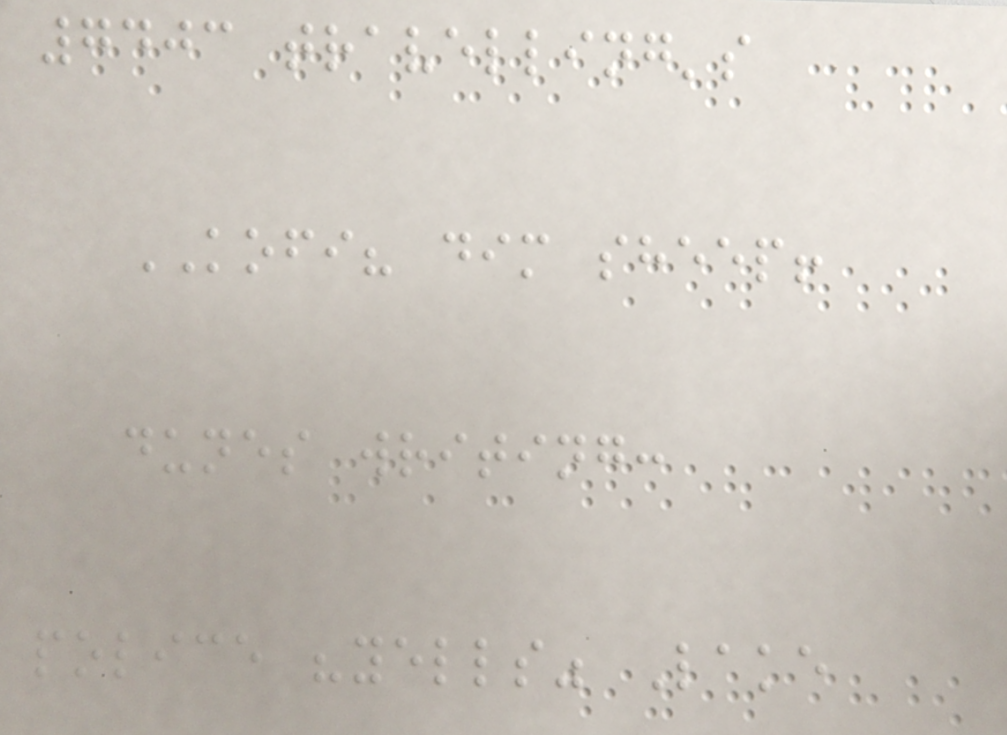7403 travelling's
KOFI? dim sheep!
dunes writing:
police "yells" Lake
